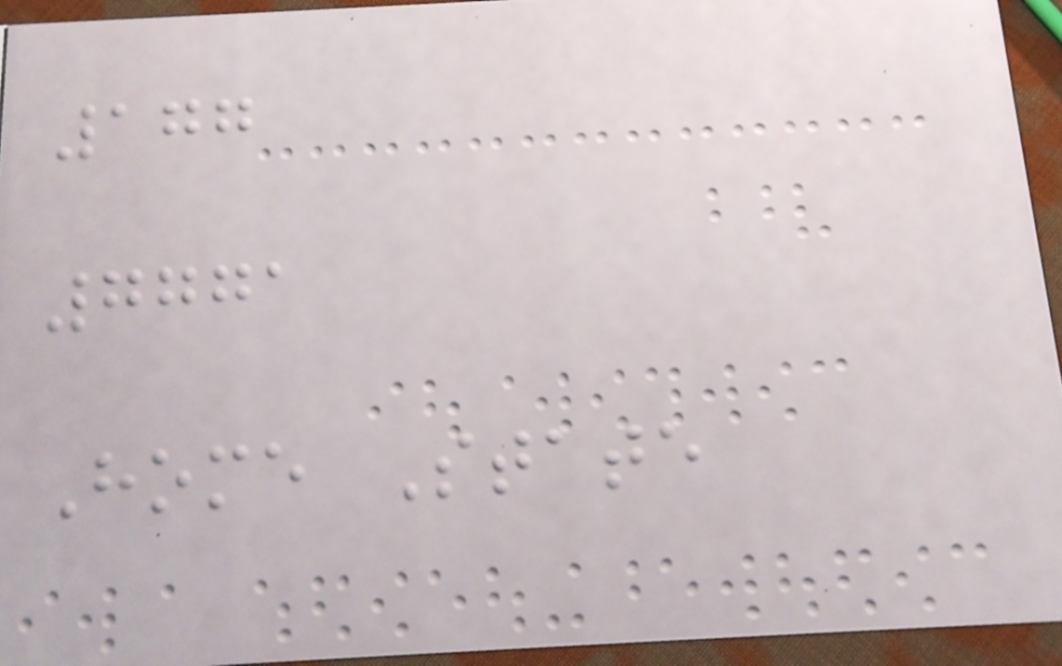177
7771
Home State
